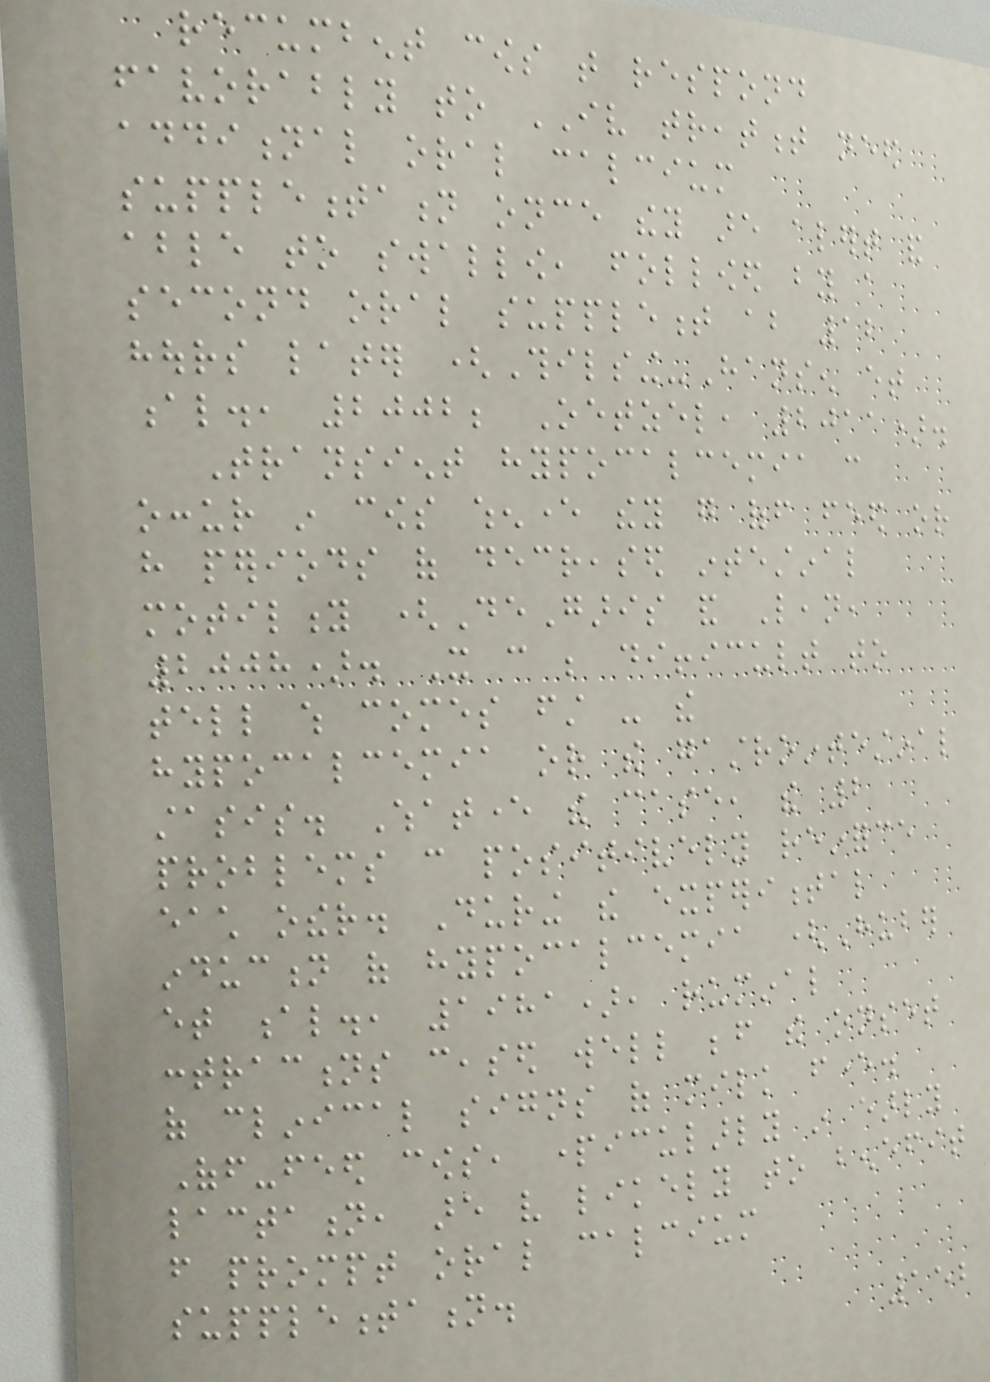recumbent cows that respond
favorably to IV treatment need
additional oral calcium
supplementation once they are alert and
able to swallow, followed by a
second oral supplement about 12
hours later (Thilsing-Hansen et
al., 2002; Oetzel, 2011).
Transient hypocalcemia can
occur in cows whenever they go off feed or
have periods of decreased intestinal
motility (DeGaris and Lean,
2008). It can be difficult to
tell which comes first - the
hypocalcemia or the gastrointestinal
stasis. Whatever the case, the 2
problems can positively reinforce
each other. During the experimental
induction of hypocalcemia (Huber
et al., 1981), ruminal
contractions ceased well before the onset
of clinical signs of milk fever.
Off-feed cows, particularly in early
lactation, are very likely to benefit
from prompt oral calcium
supplementation.
152
